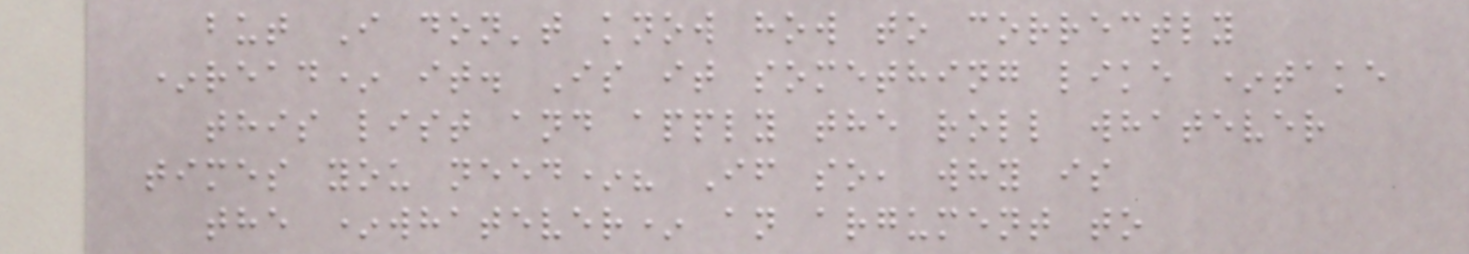but I don't know how to correctly
*read* it. Is it something like *take
this list and apply the roll whatever
times you need*? If so, why is
the *whatever* an argument to
